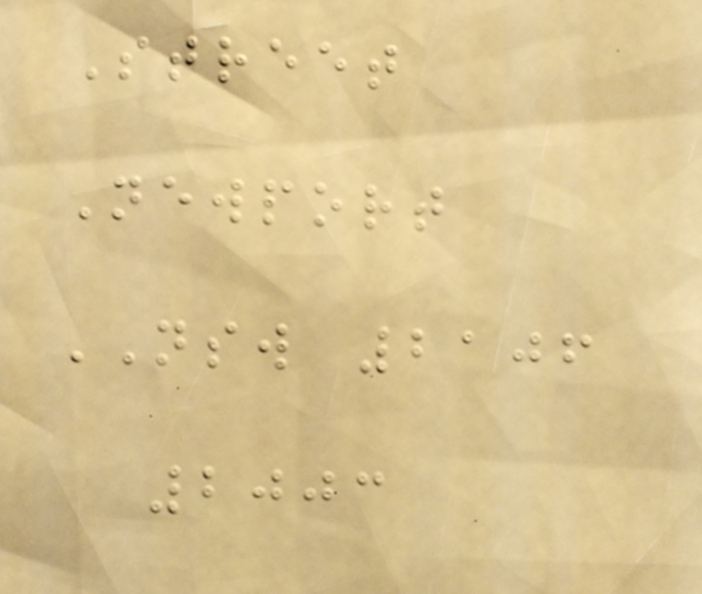Street
Newport
NSW 2106
2003
